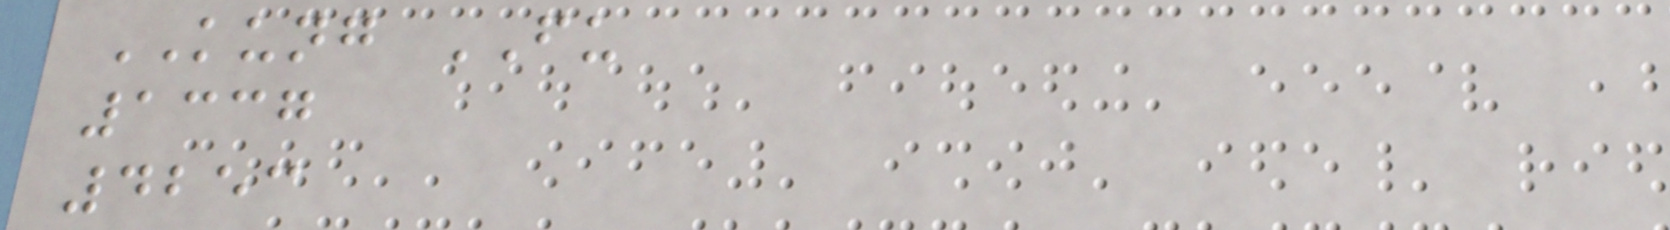KUNG FU
1337
4253
